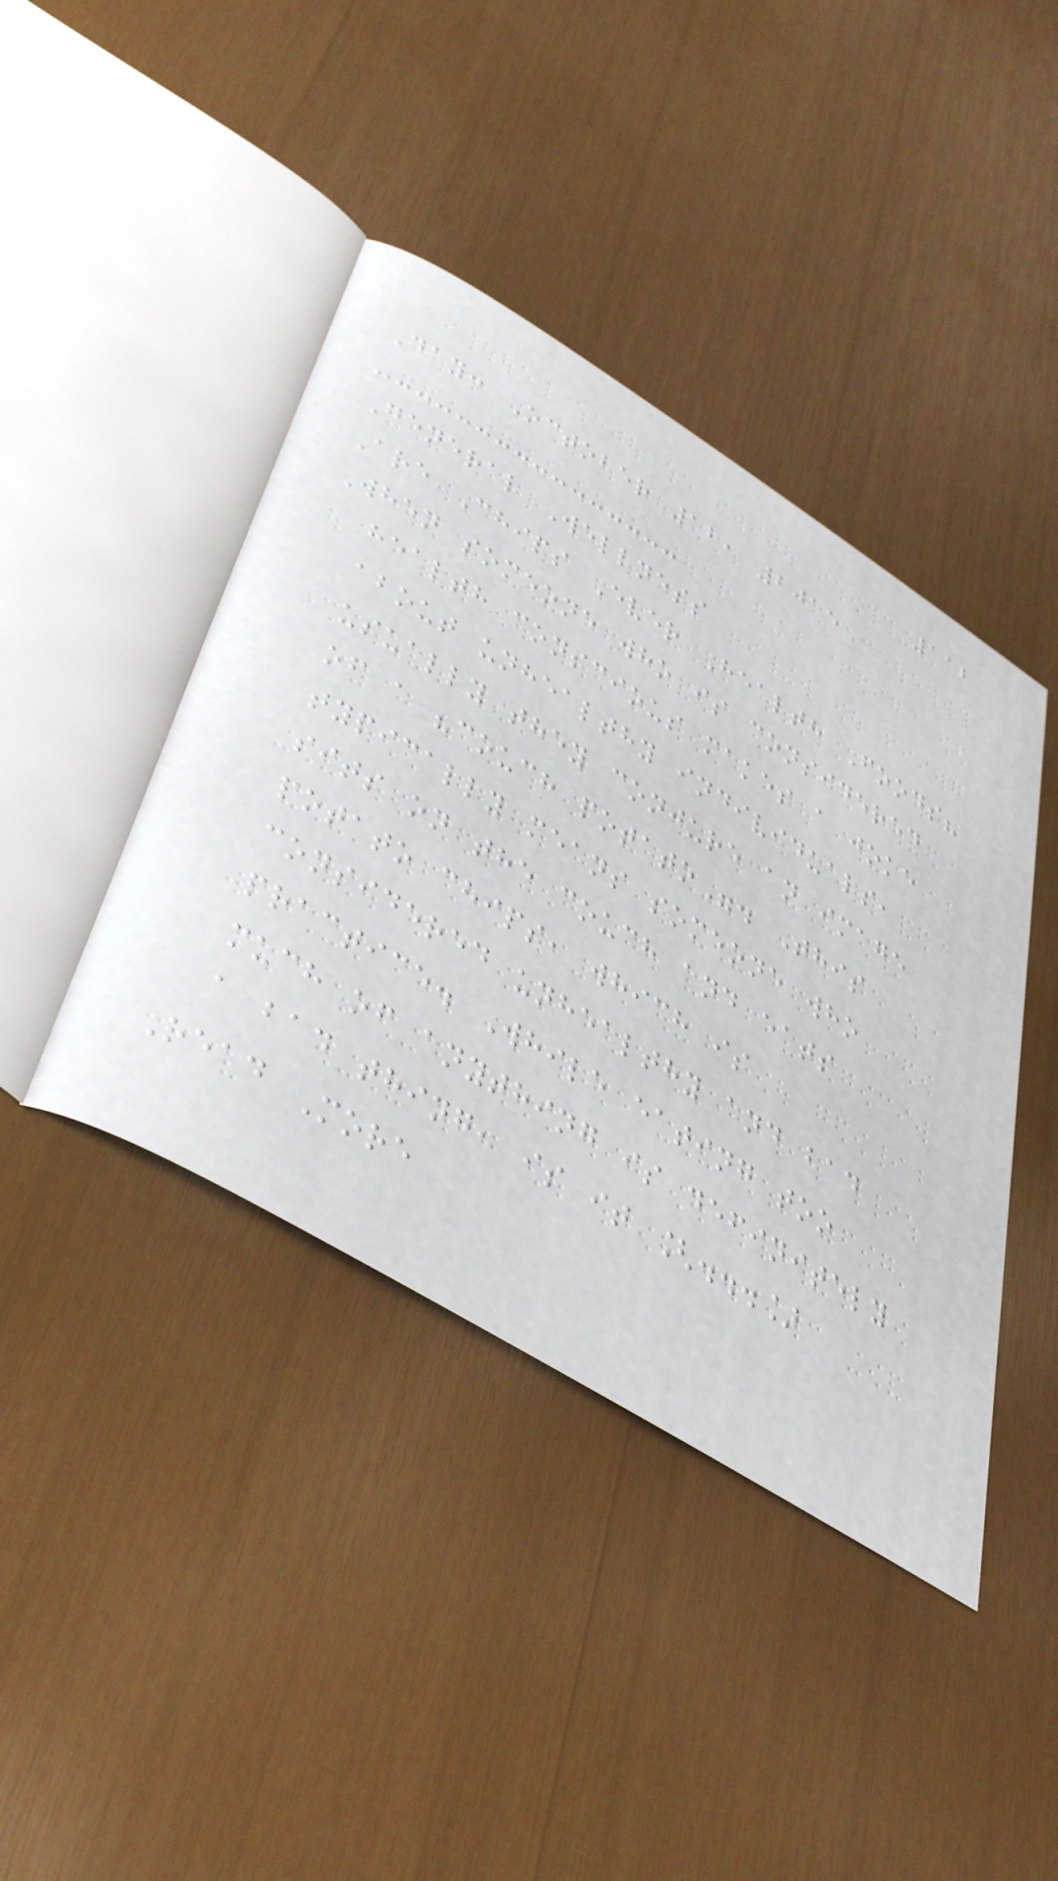112
Day: October 12, 2015
General Wellness
Are Chips Ever Health Foods?
When someone who is considered
health conscious makes a joke
about unhealthy individuals,
usually they conjure an image
of a "couch potato". This
typically means someone who
sits on the couch and eats
potato chips, which is
considered unhealthy and bad
practice. While eating too
much of anything is definitely
a bad thing, is it [...]
Read More
